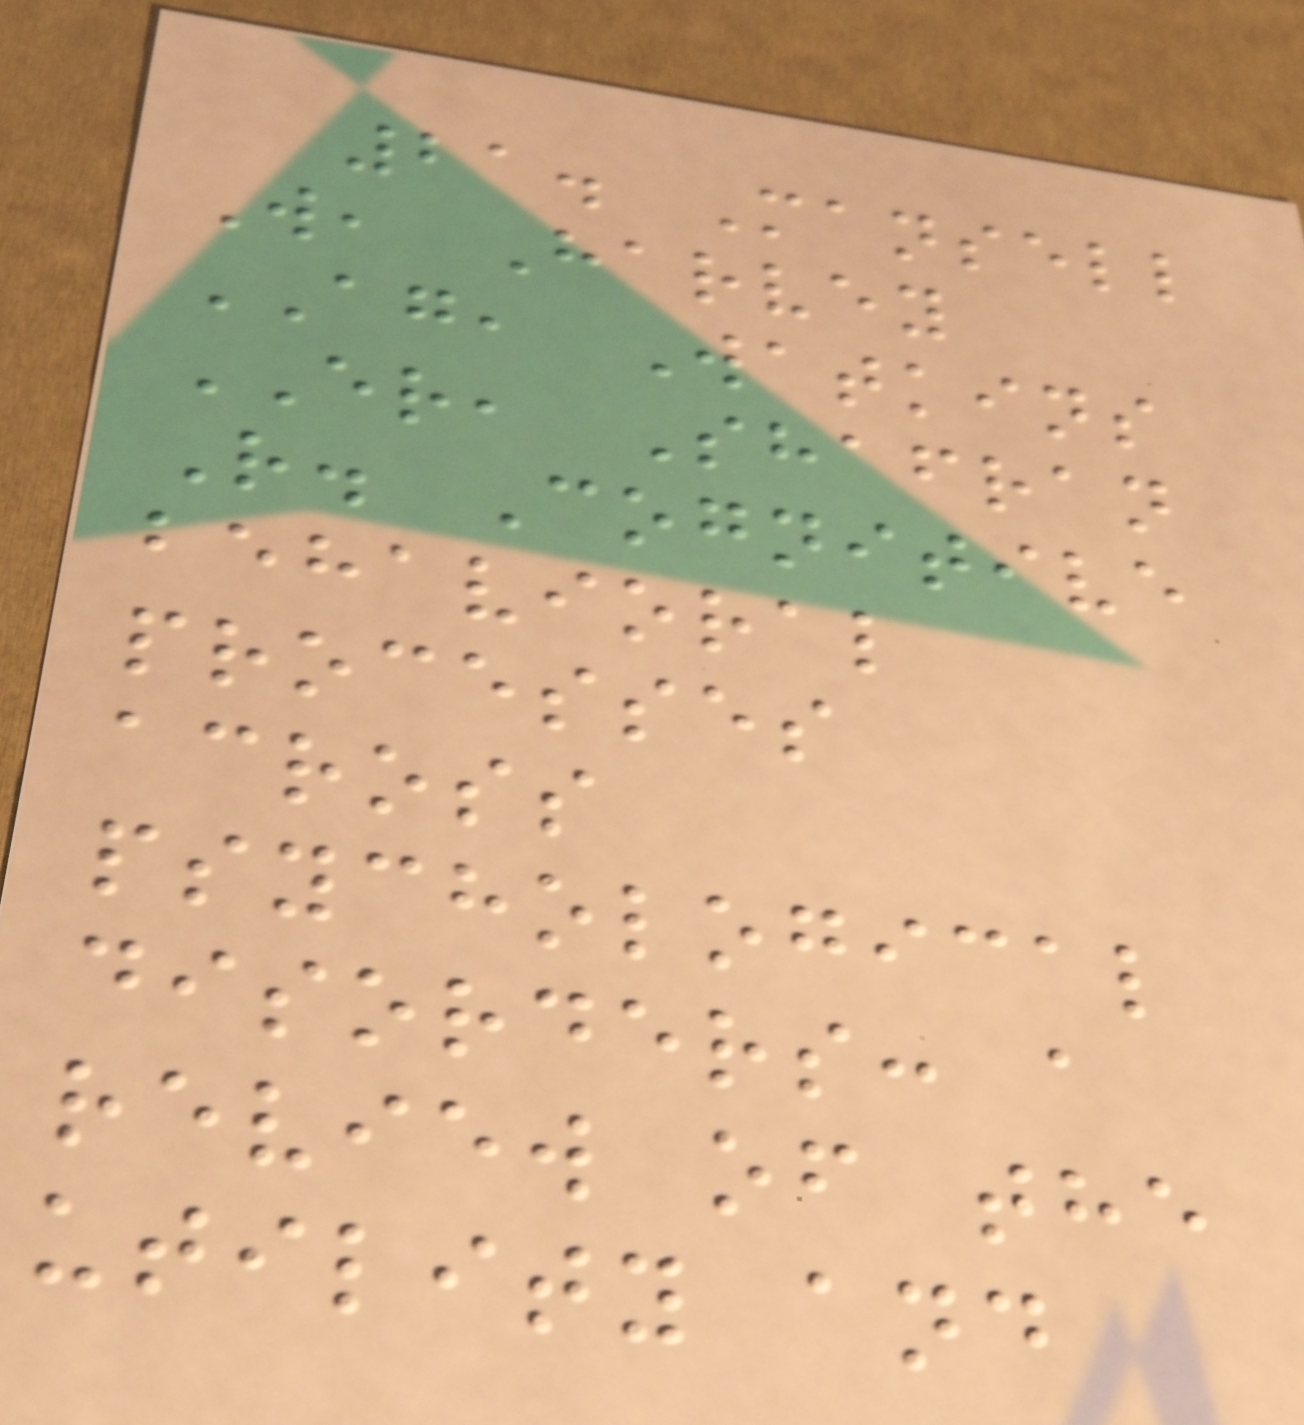21. Mansell
W, Harvey
AG, Watkins
ER, Shafran
R. Cognitive
behavioral
processes
across
psychological
disorders: a
review of the
utility and
